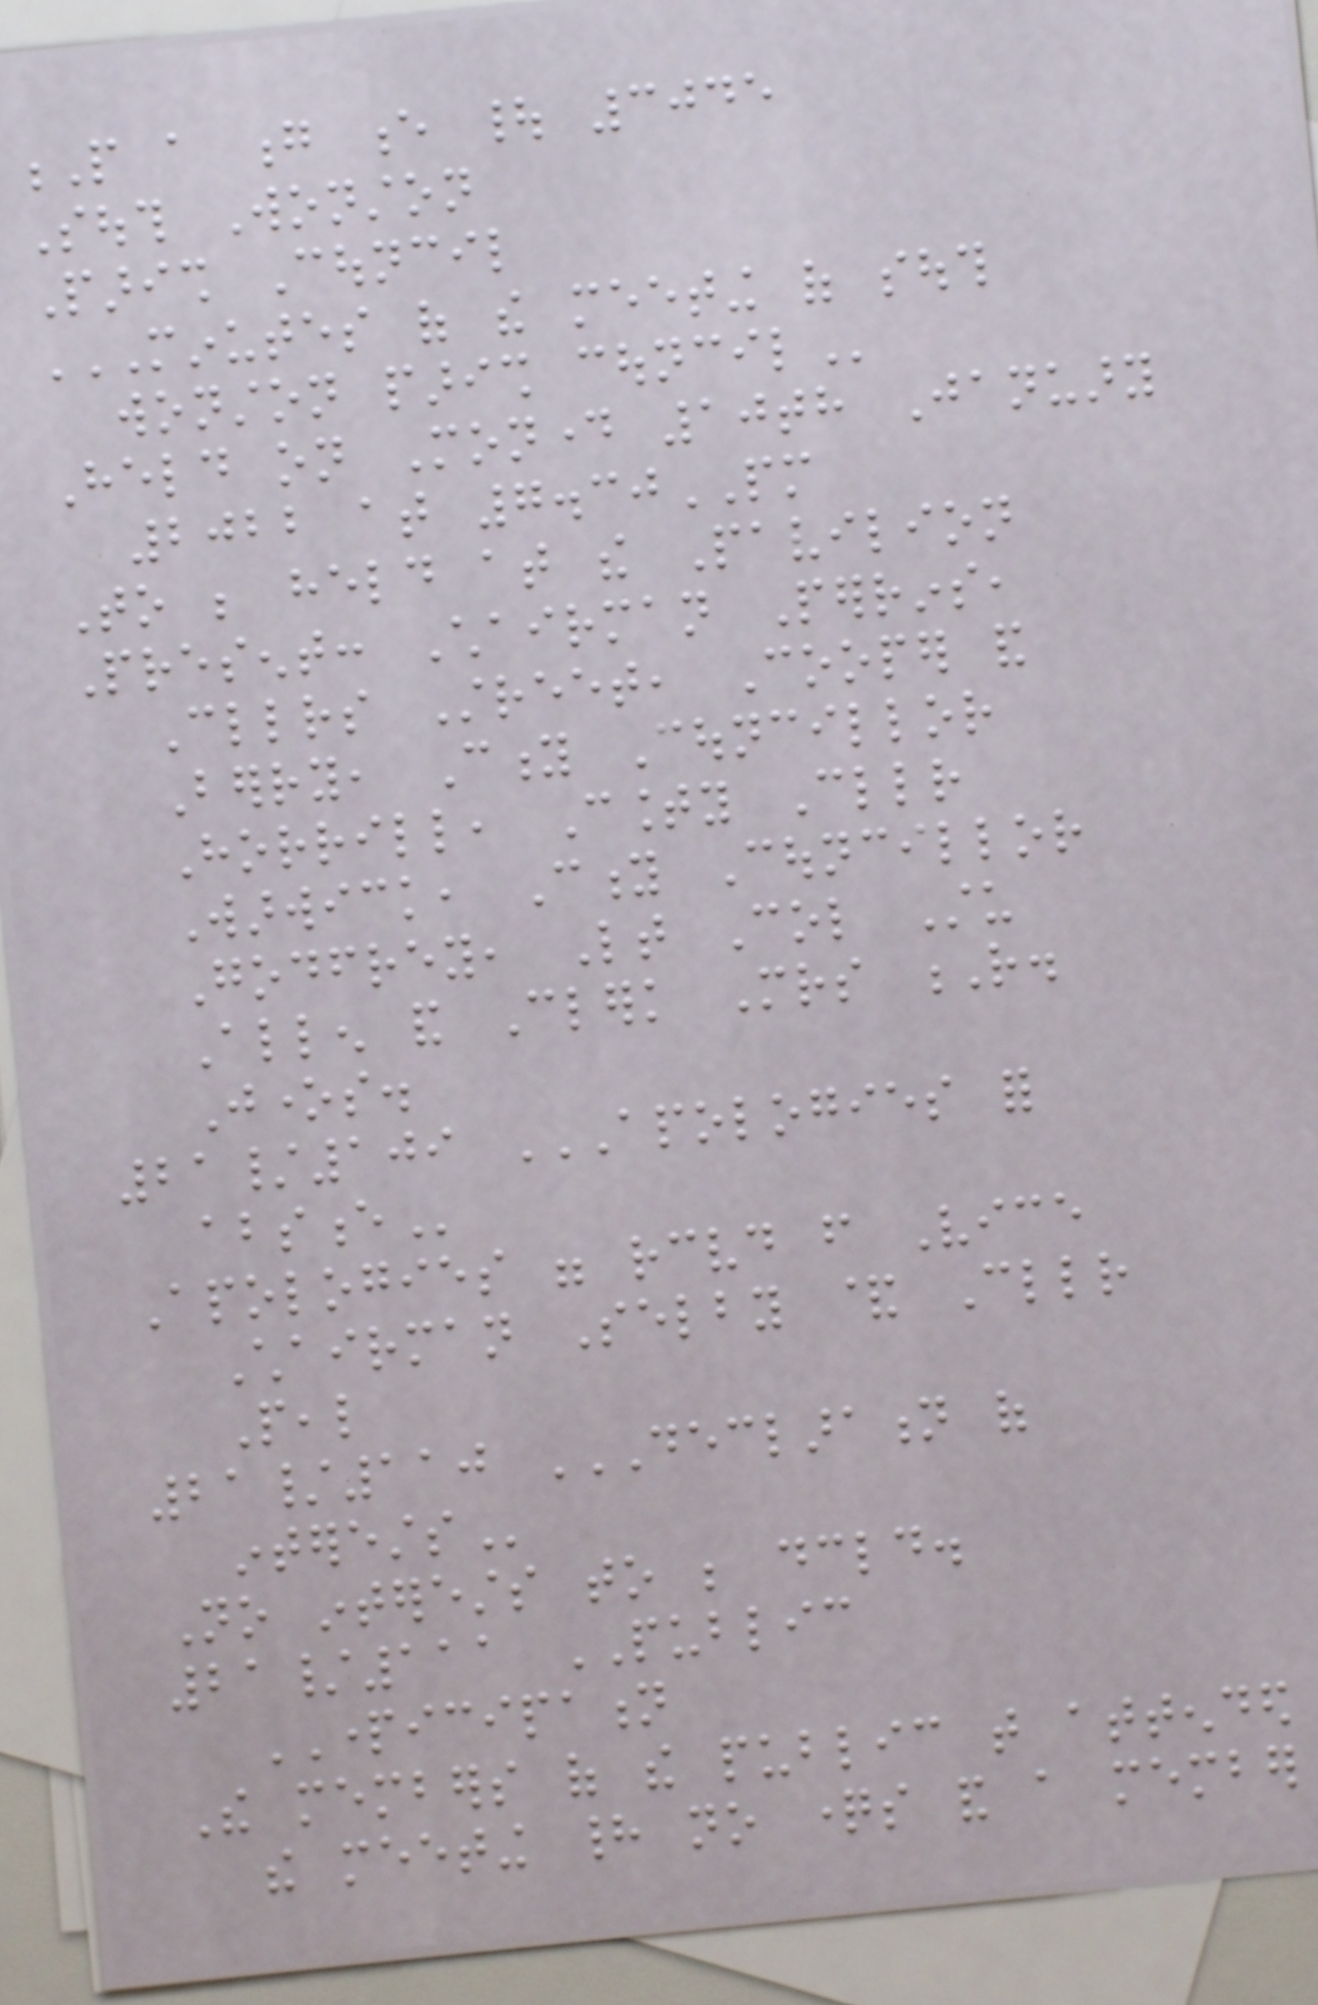P a g e | 3045
South Wonston
Parish Council
MINUTES OF THE MEETING OF SOUTH
WONSTON PARISH COUNCIL
Held on Monday 10th January
2022 at 7.30PM
To be held at the Pavilion
Present: Chairman Perrins,
Cllrs Street, Cooper and
Berry, City Councillor
Horrill, County Cllr
Warwick, City Councillor
Godfrey, Lt Col Stu
Allen and Clerk Mrs R.
Jones.
21/109 APOLOGIES FOR
ABSENCE
Apologies were received from Vice
Chairman Selby & Cllr
Peal
21/110 DECLARATION OF
INTERESTS
No interests to be declared.
21/111 PUBLIC
PARTICIPATION
The members of the public that attended
the meeting had no questions and a member
